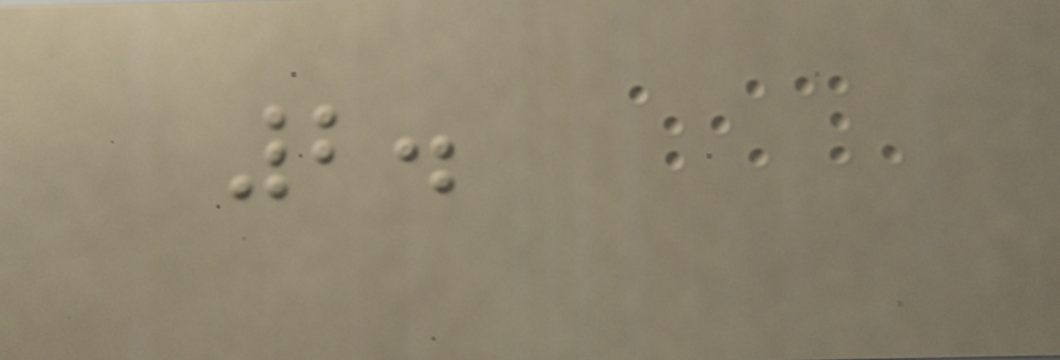2.
